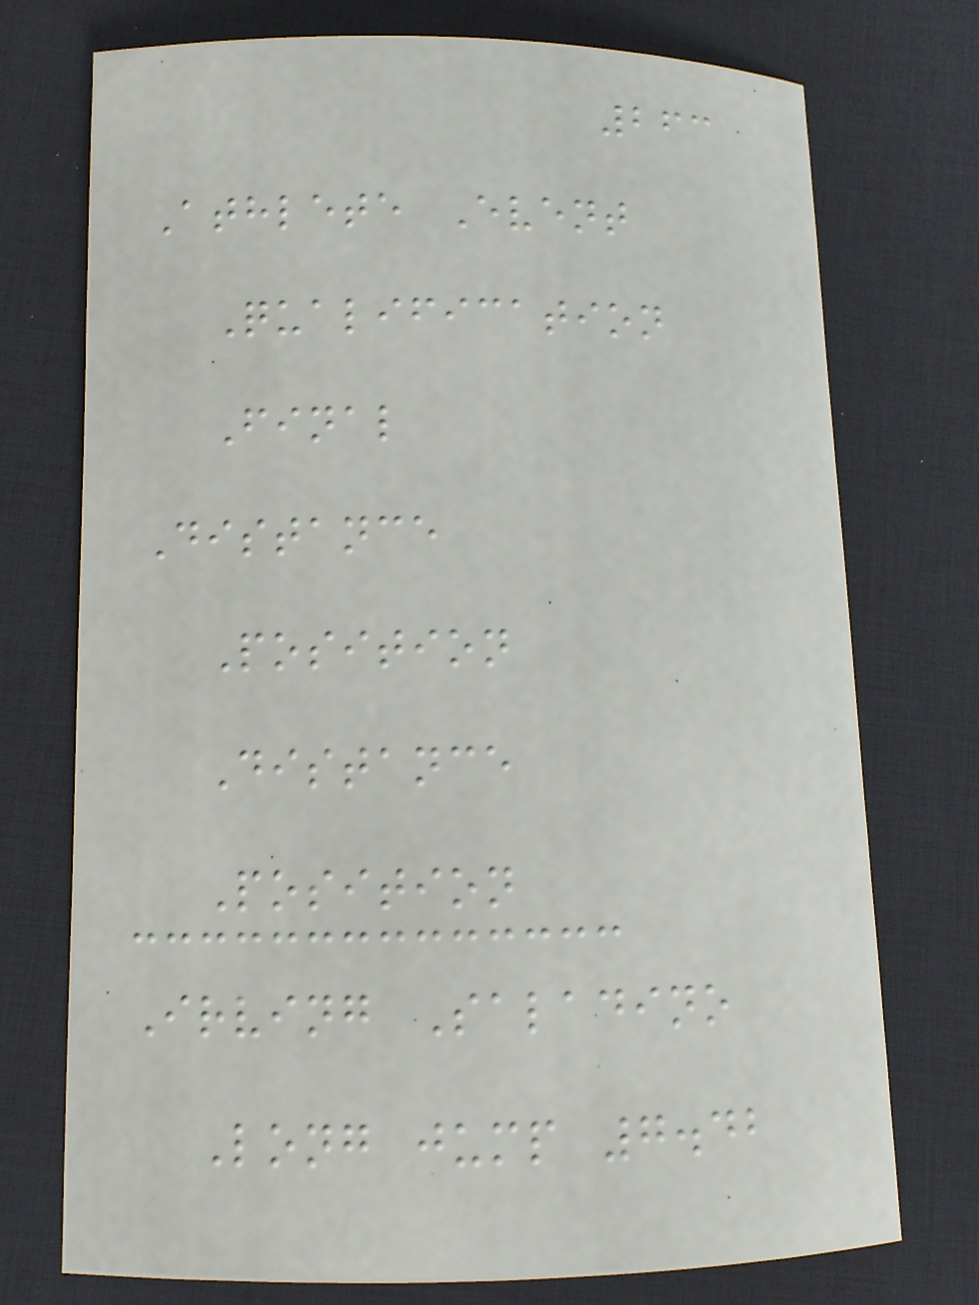263
Athlete Event
Qualification
Final
Distance
Position
Distance
Position
Irving Saladino
Long jump 7.42
